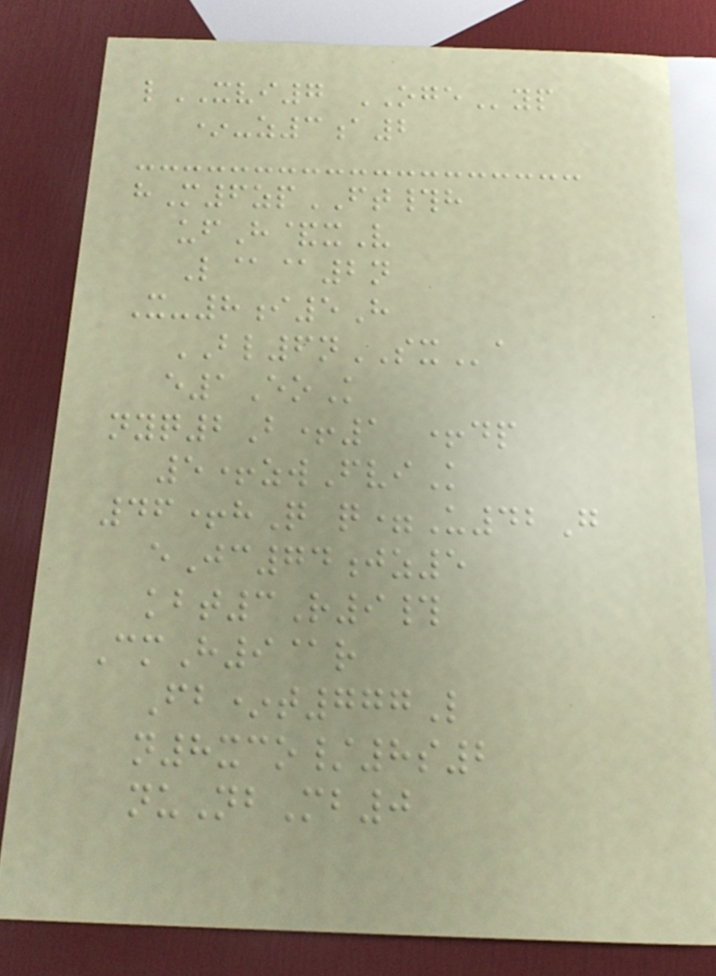lXVI7 OGEyp
*-z3a2
hM6zpFT#h
ufH&xV
L@@2n
X-8i5H
BL6nSXa
e1EoK
nyq2B+1 +dp
5+zwFviK
46+hQ q=U42G
eJc74jz5
kbt3R9#
CmH9@r
Fb*t777L
n8xco/8s2
nuNbMb0
